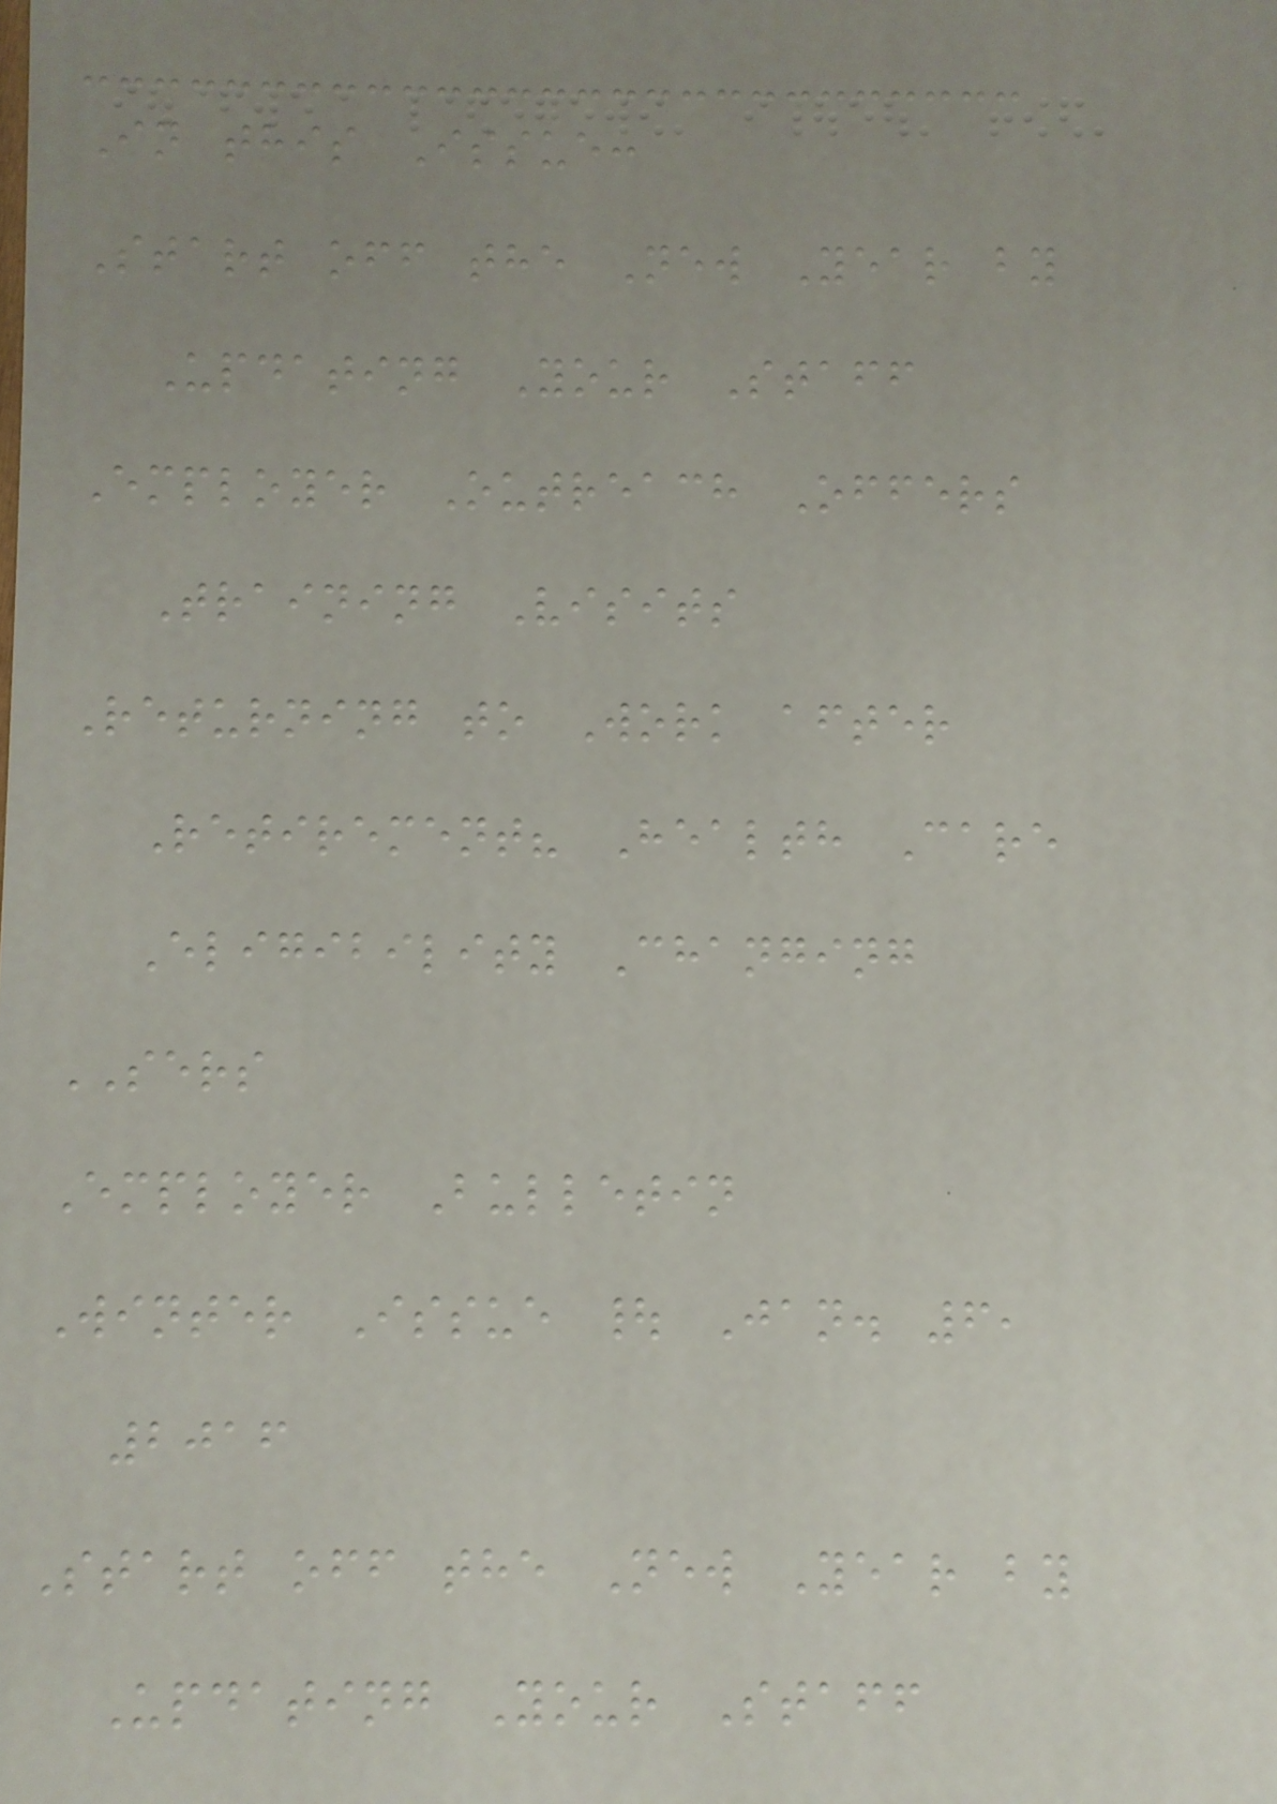In this Issue:
Start off the New Year by
Updating Your Staff
Employer Outreach Offers
Training Visits
Returning to Work after
Retirement? Health Care
Eligibility Changing
SERS
Employer Bulletin
Winter Issue | Jan. 6,
2016
Start off the New Year by
Updating Your Staff
